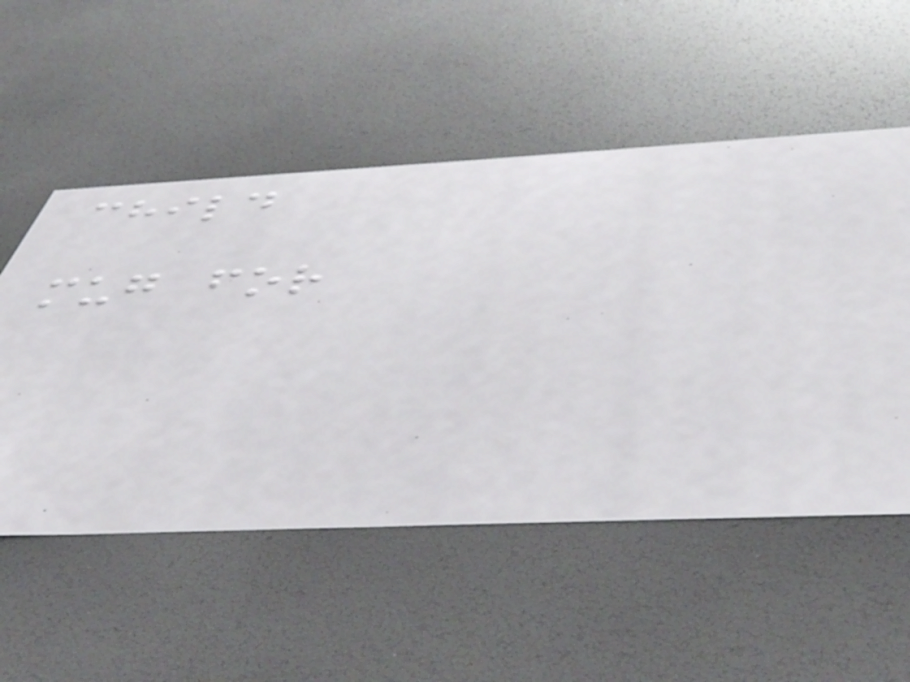child
mug for
